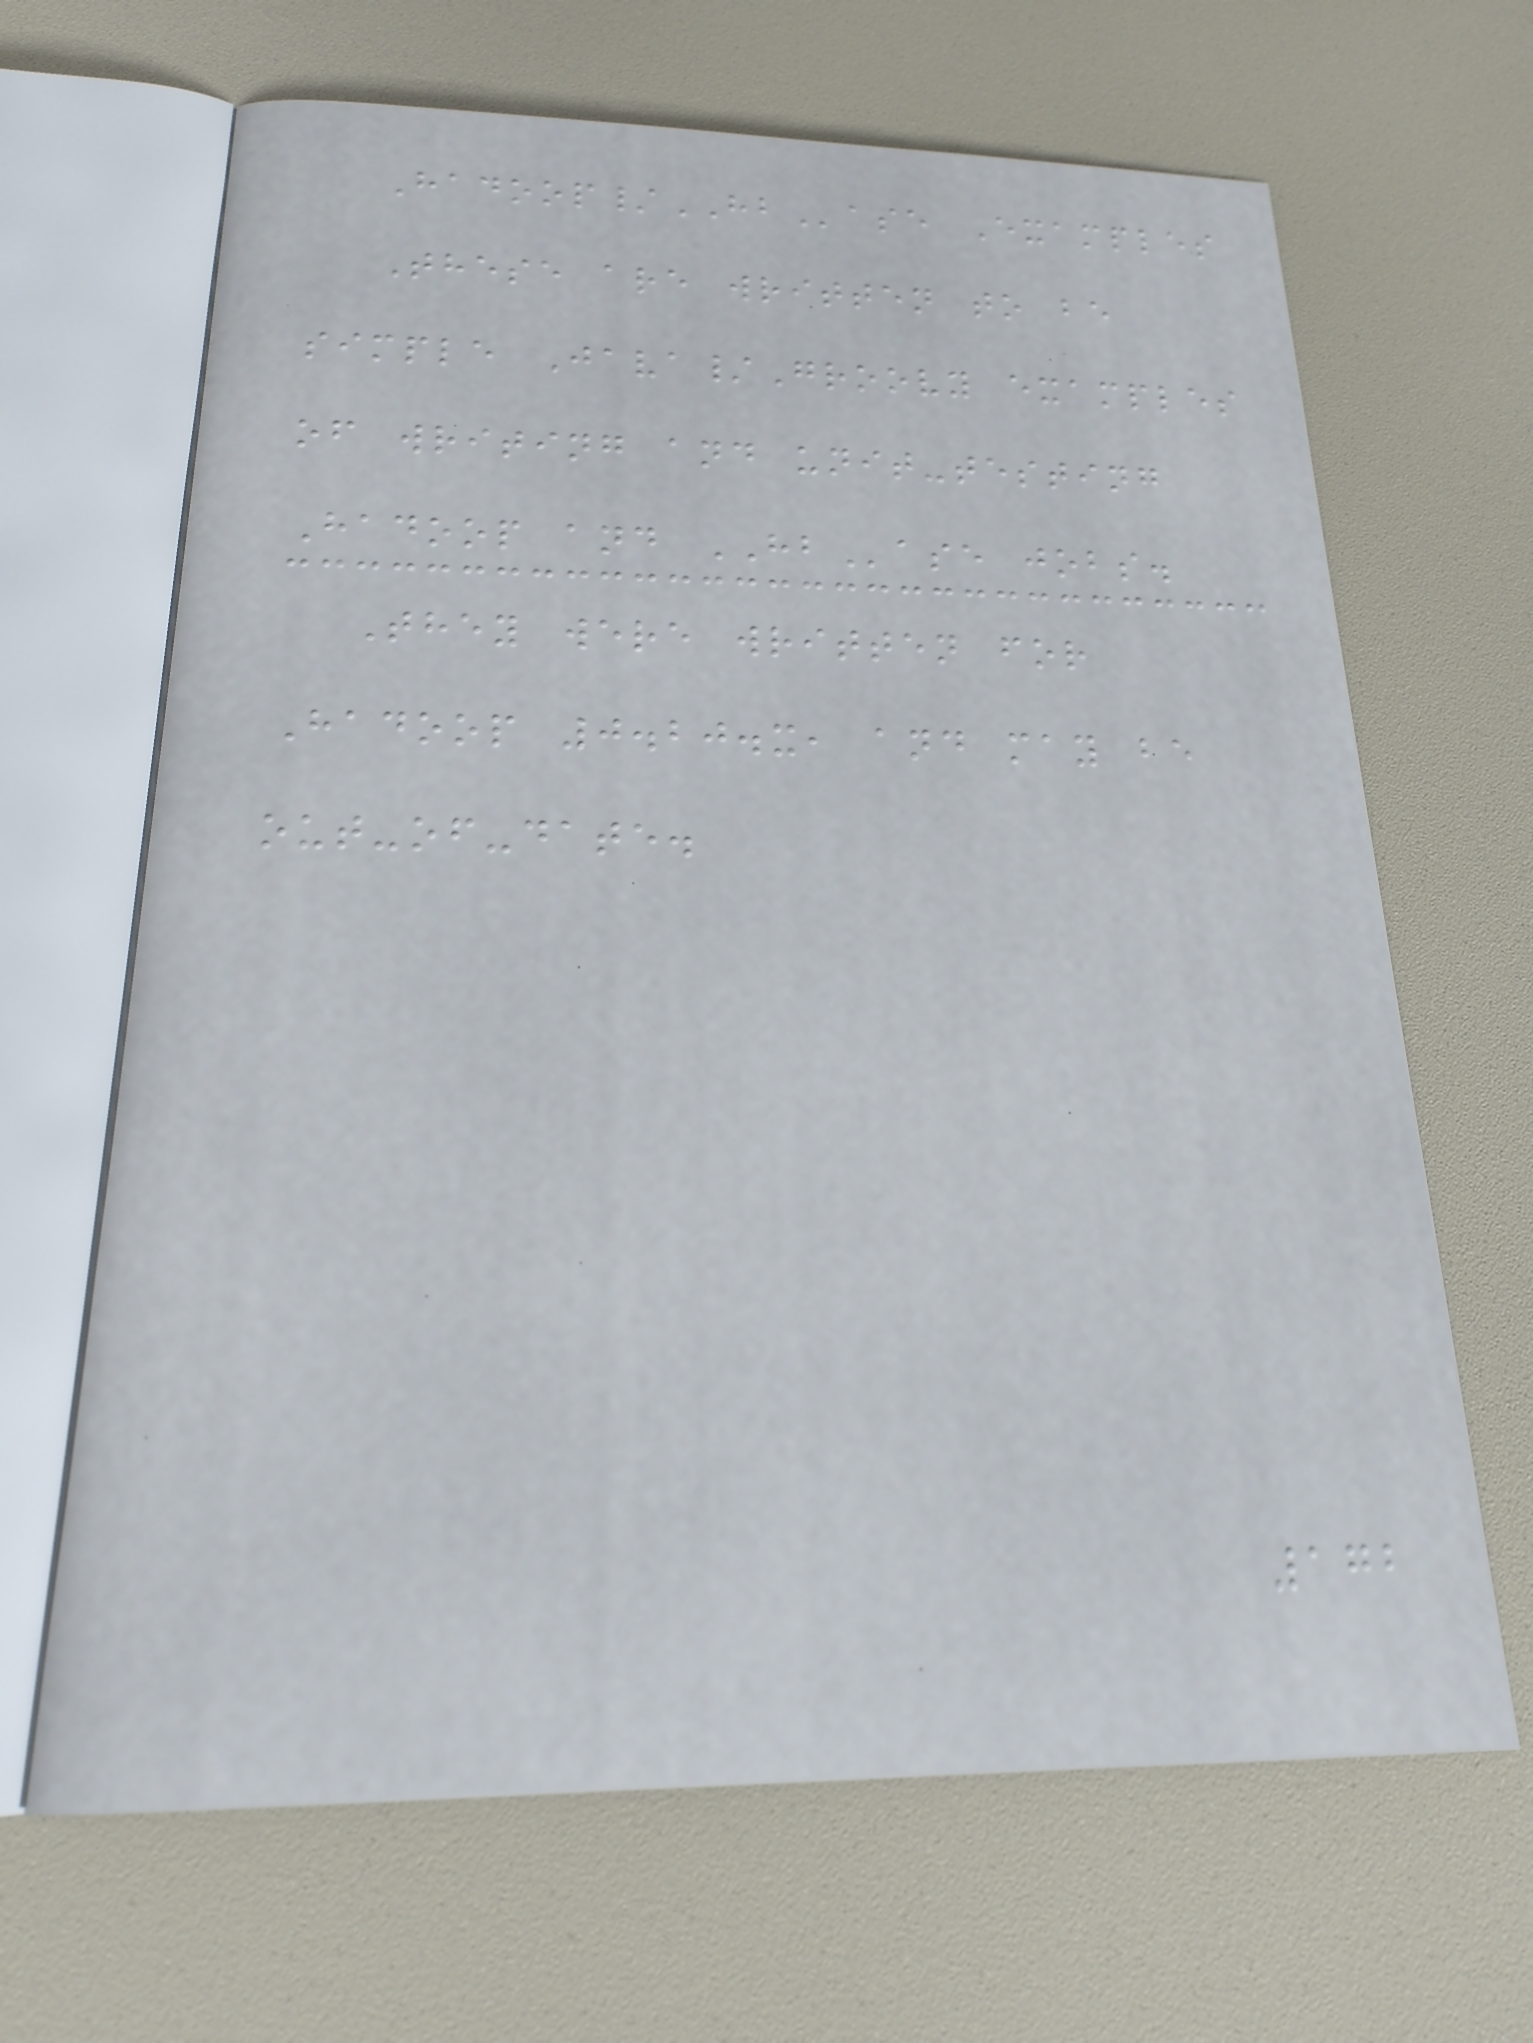Hadoop/HBase Examples
These are written to be
simple Java/Groovy examples
of writing and unit-testing
Hadoop and HBase jobs.
They were written for
Hadoop 0.20.x, and may be
out-of-date.
172
